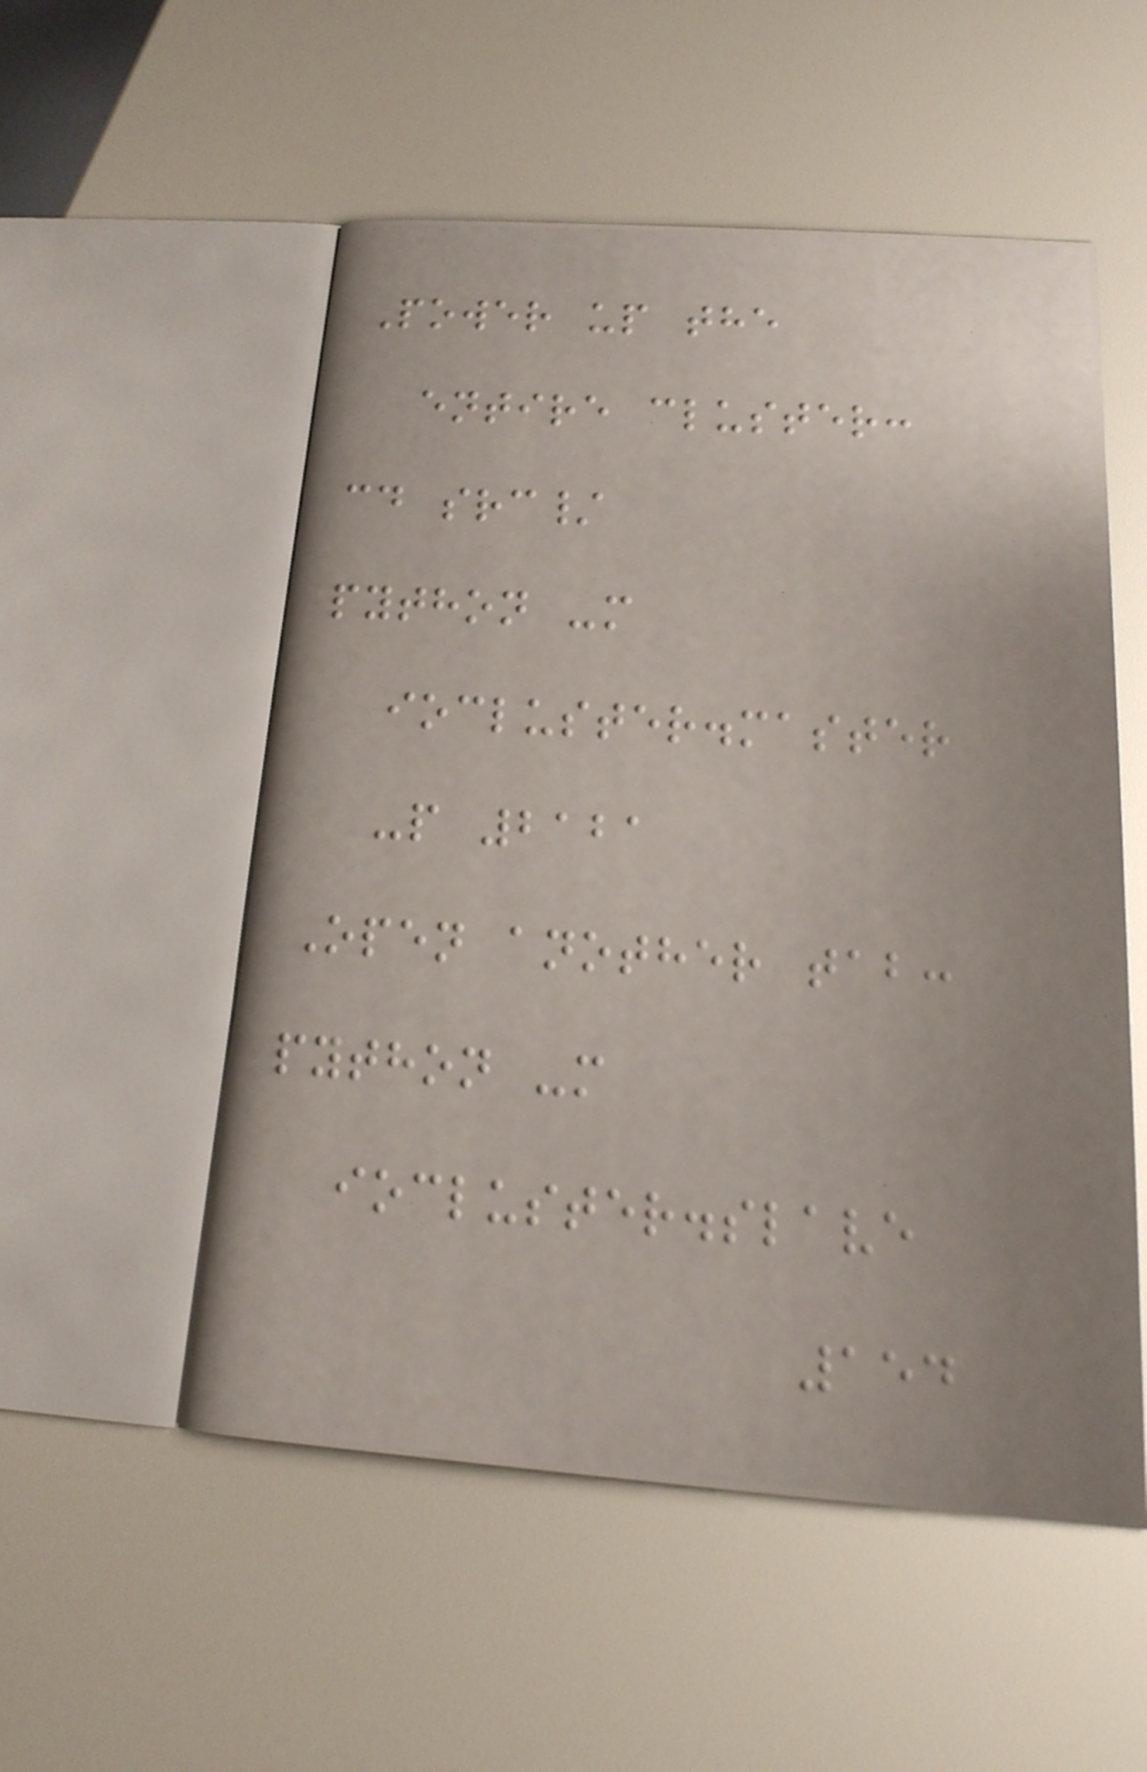Power up the
entire cluster:
cd src/
python -m
iocluster.master
-p 2121
Open another tab:
python -m
iocluster.slave
154
